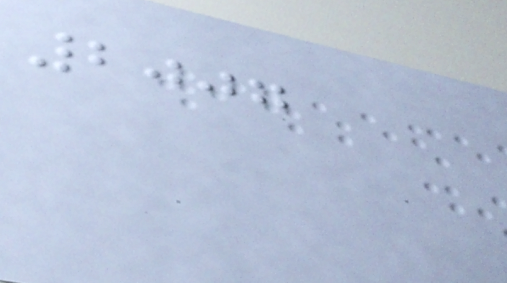2007
